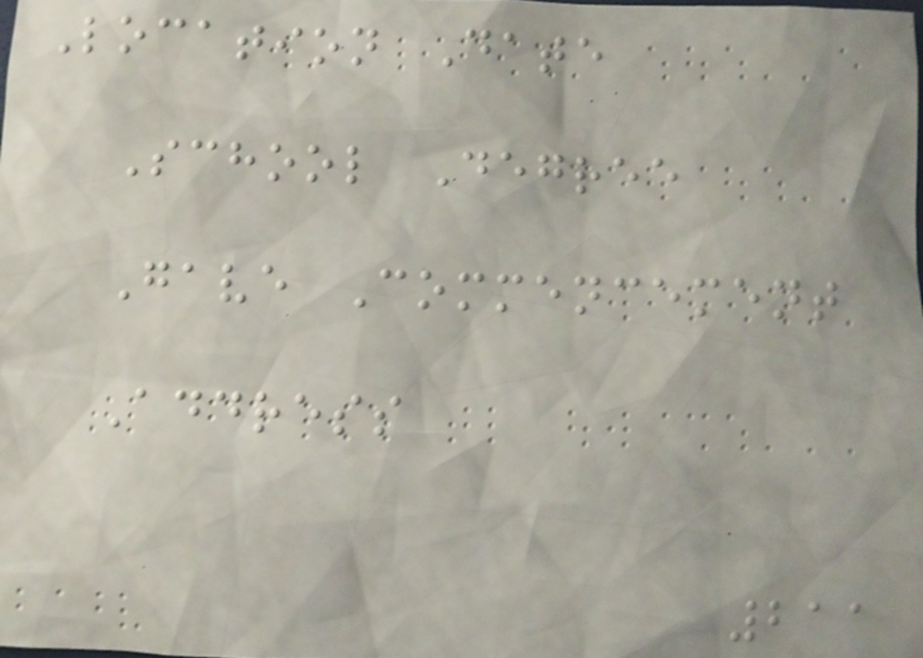Location Date
School Degree
Gave Commencement
Address
211
